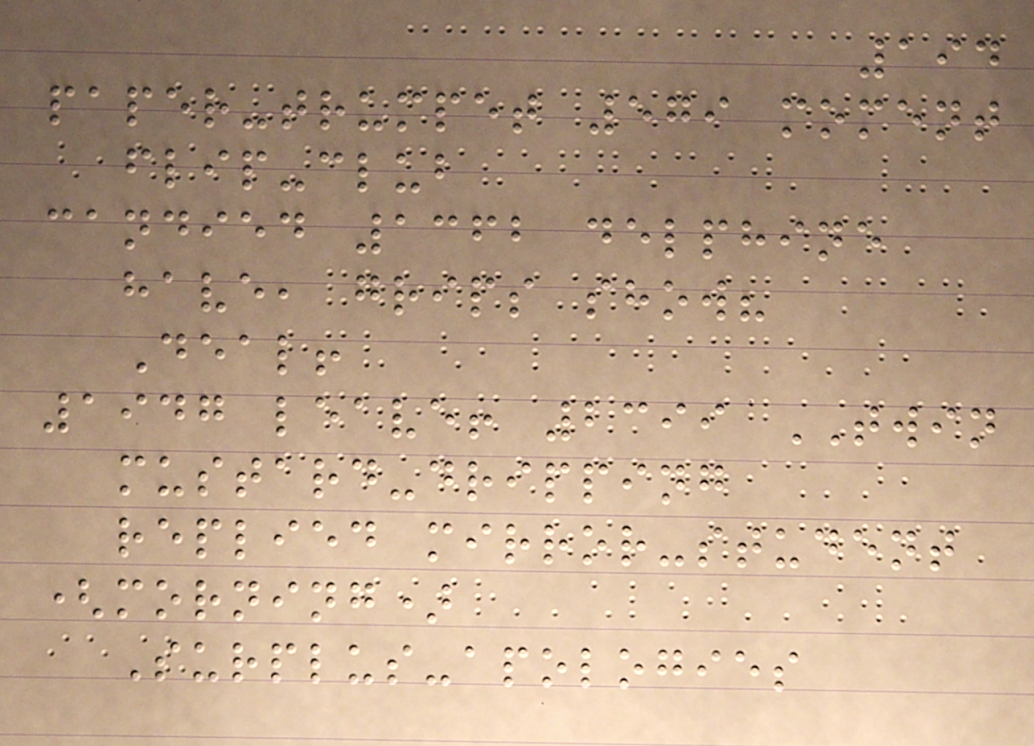194
paper-trumpet 579 moment
flip-club
candied 1362 delphine
have, grips show?
Deal!
1947 leave! 2399 TWIN
mustard-dripping
replied mirror-student
(morning)
Surplus-apologies
